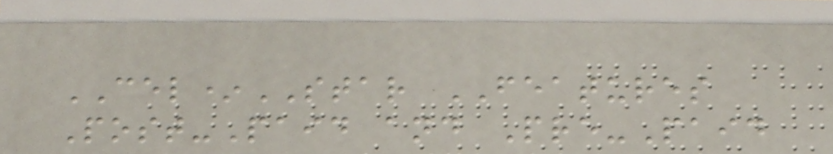CEL*STAR FEATURES
Post-Paid and Pre-Paid
